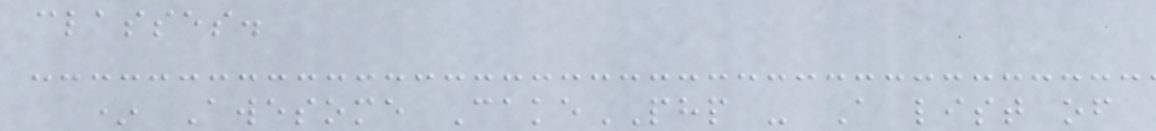classes.
* Awesome CakePHP - A list of
